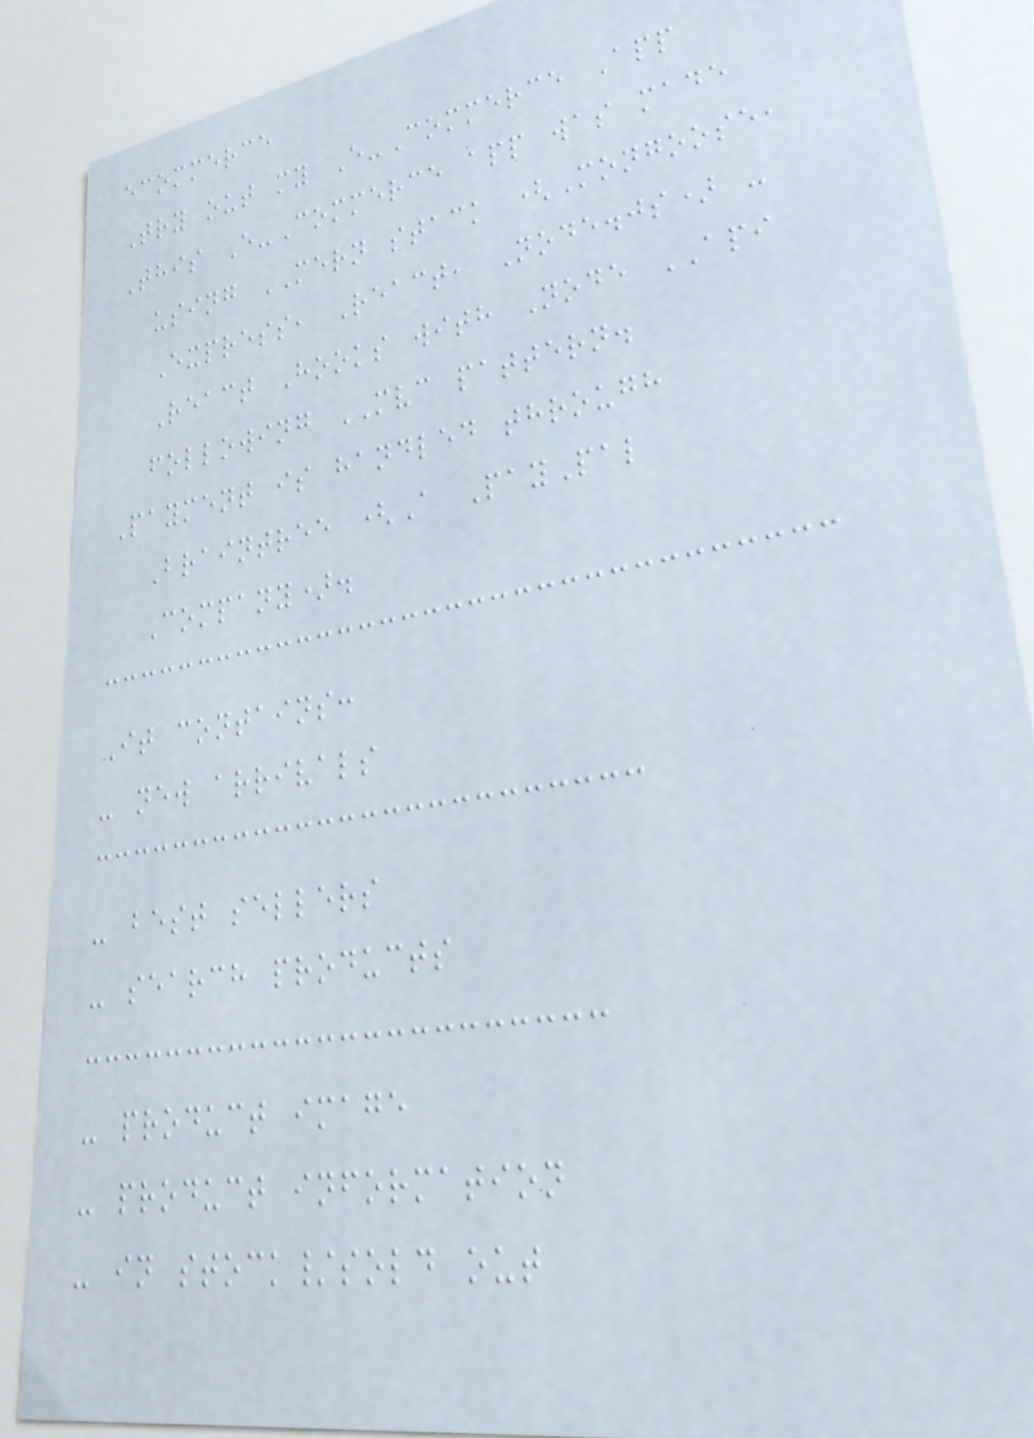ecommerce
Try out my E-Commerce App
This E-Commerce app was made
using MERN stack (Mongoose,
Express, React, Node.js) -
React Hooks with Node API
following MVC pattern.
Payment is handled through
Braintree (A PayPal
Company).
It contains:
- new arrivals
- best sellers
- search products
- product image
- product information
- in stock/sold out
